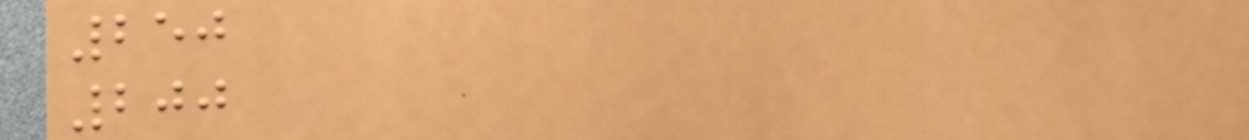250
200
